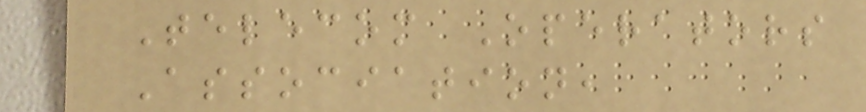Telecom Operators
Association,
